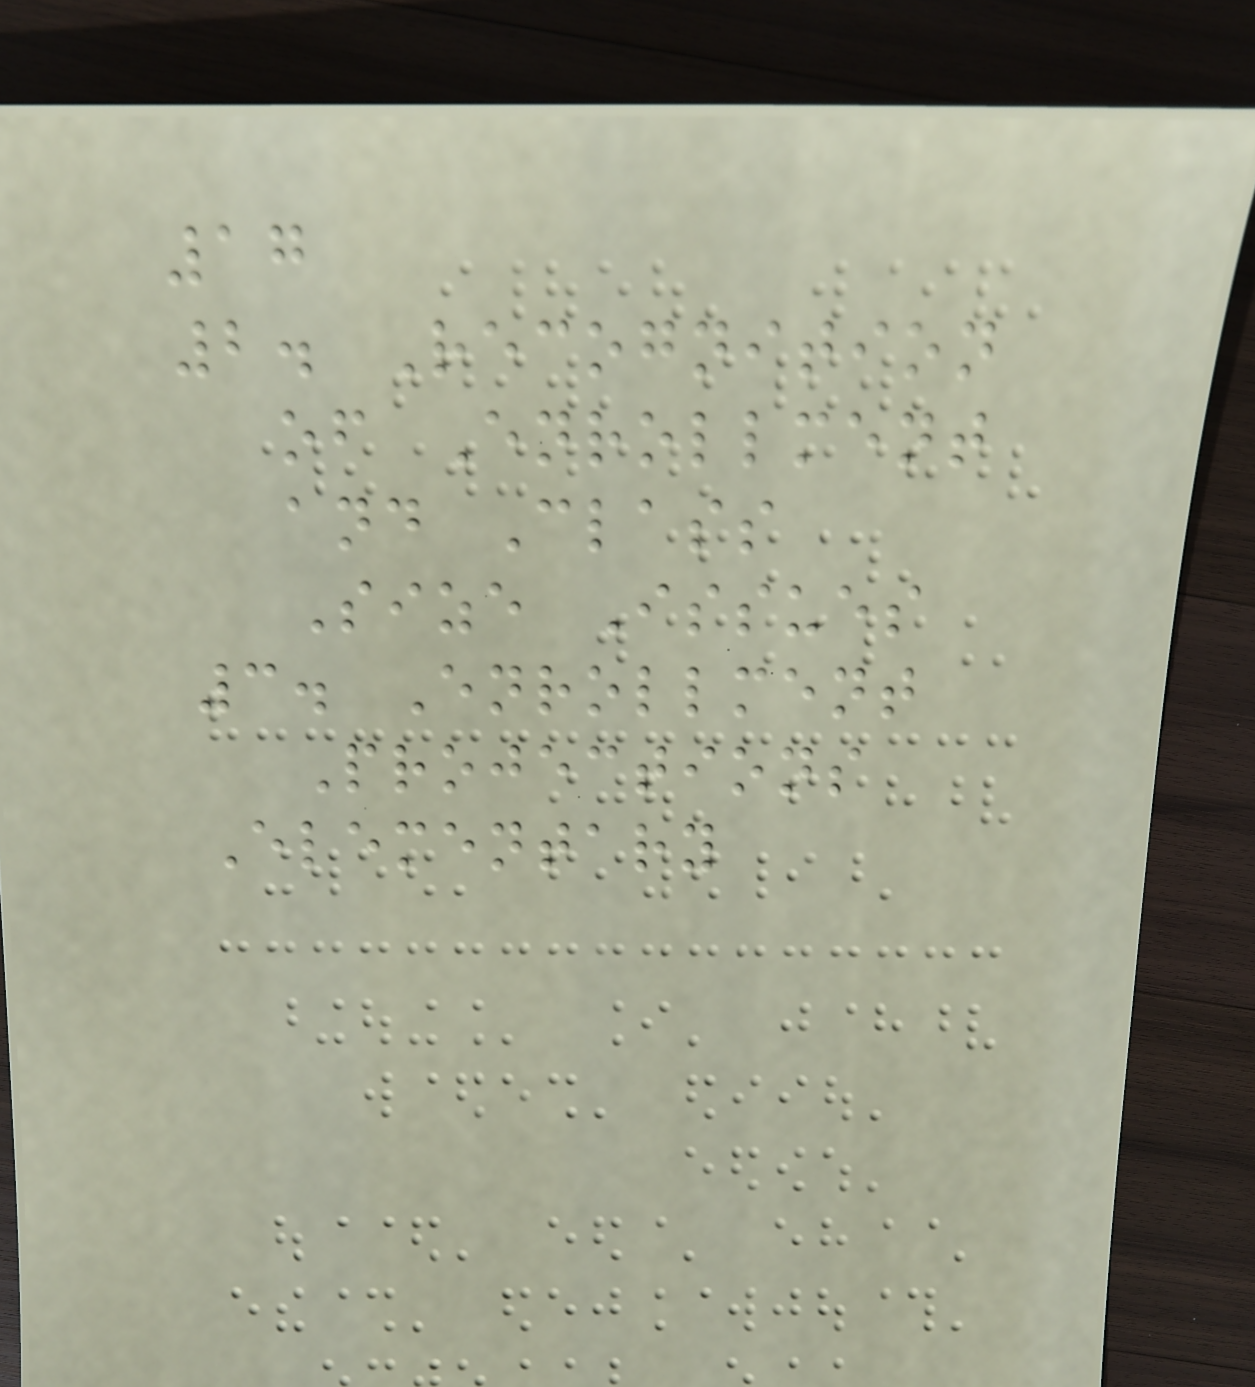17
2. Recognition
of Enrollment
and Class
Size Issues
3. Enrollment
Projections
Elementary
